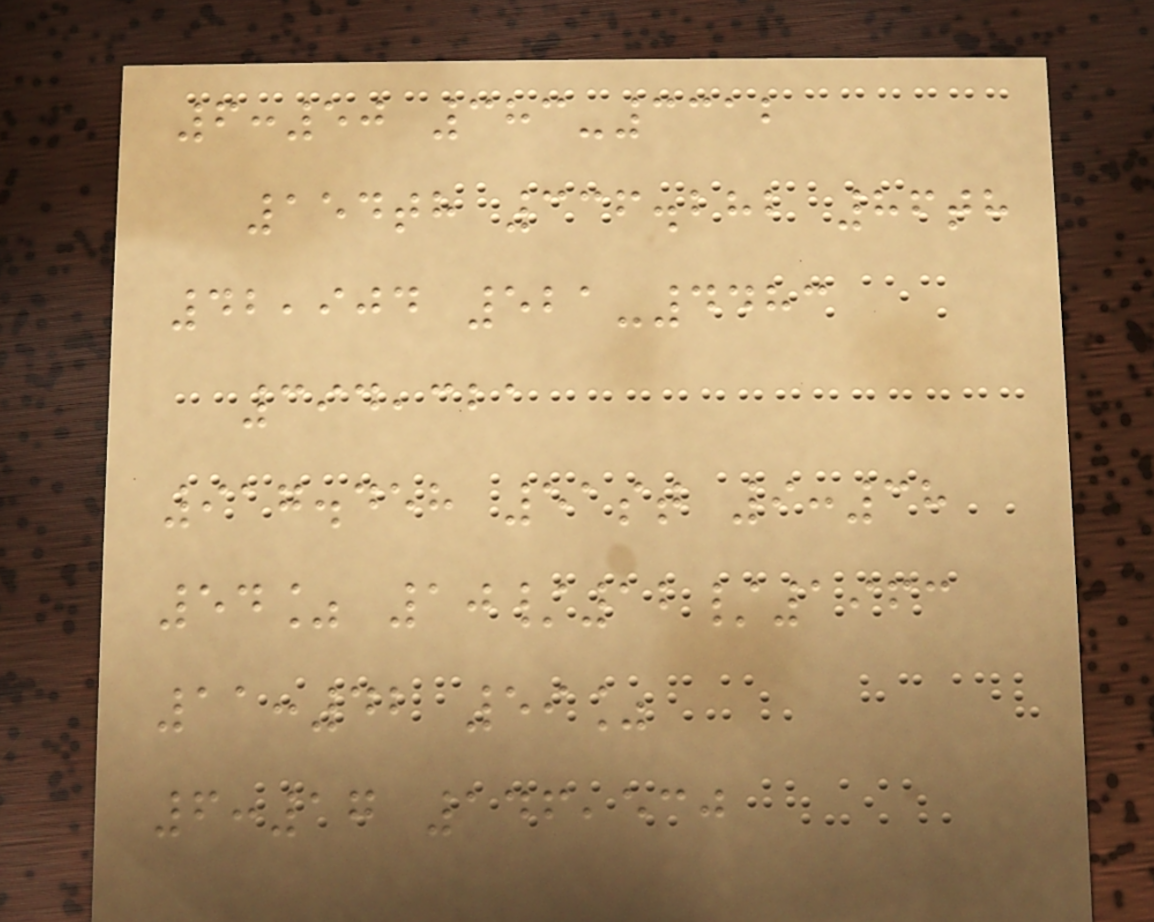6:50 383-3312
154th 336.282 86th
42,904 521-4483
394,321
917.458 51st 9:38
54% 10/12/1963
11:42 59%
6:17 146,530
